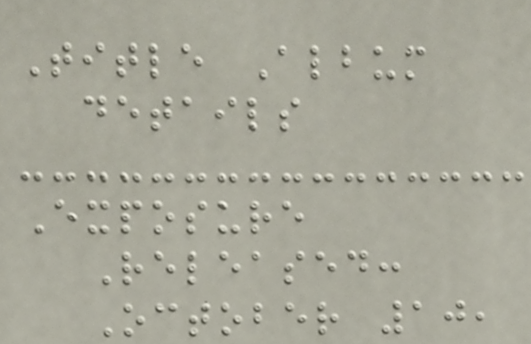Title Album
details
Exposure
Released:
October 10,
